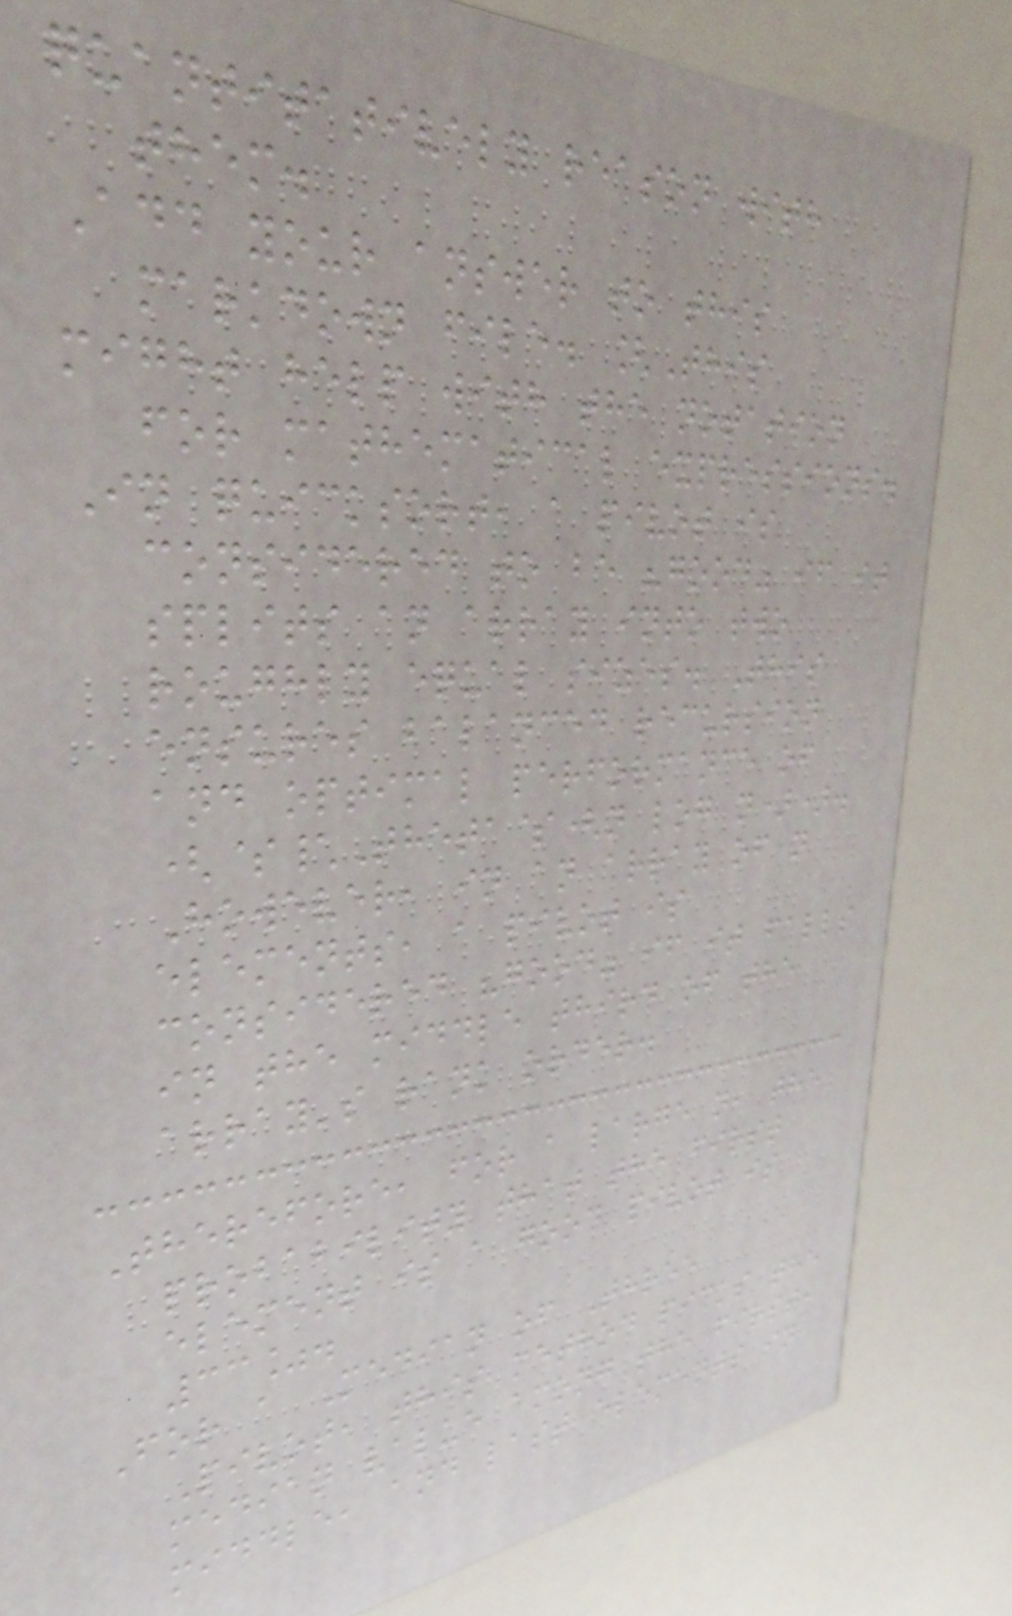quantitatively reason with
them.
Add your answer to this
markdown file. [This
might help with the notation
for mathematical expressions.
In quicksort, a pivot is
considered to be "good" if it
splits an array into two
roughly equal sizes. This
ensures balanced recursion
and optimal performance of
($\Theta$(n log n)).
However, in an array of n
elements, a pivot is
considered "good" if it falls
in the middle third of the
array's rank order.
Therefore, for a large n, the
probability that the first
element is a good pivot is
33%.
For a Median of Three
Pivot, this method picks the
median value among the first,
middle, and last elements in
